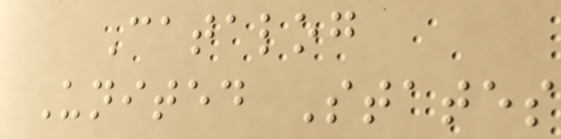Catalog
United States
